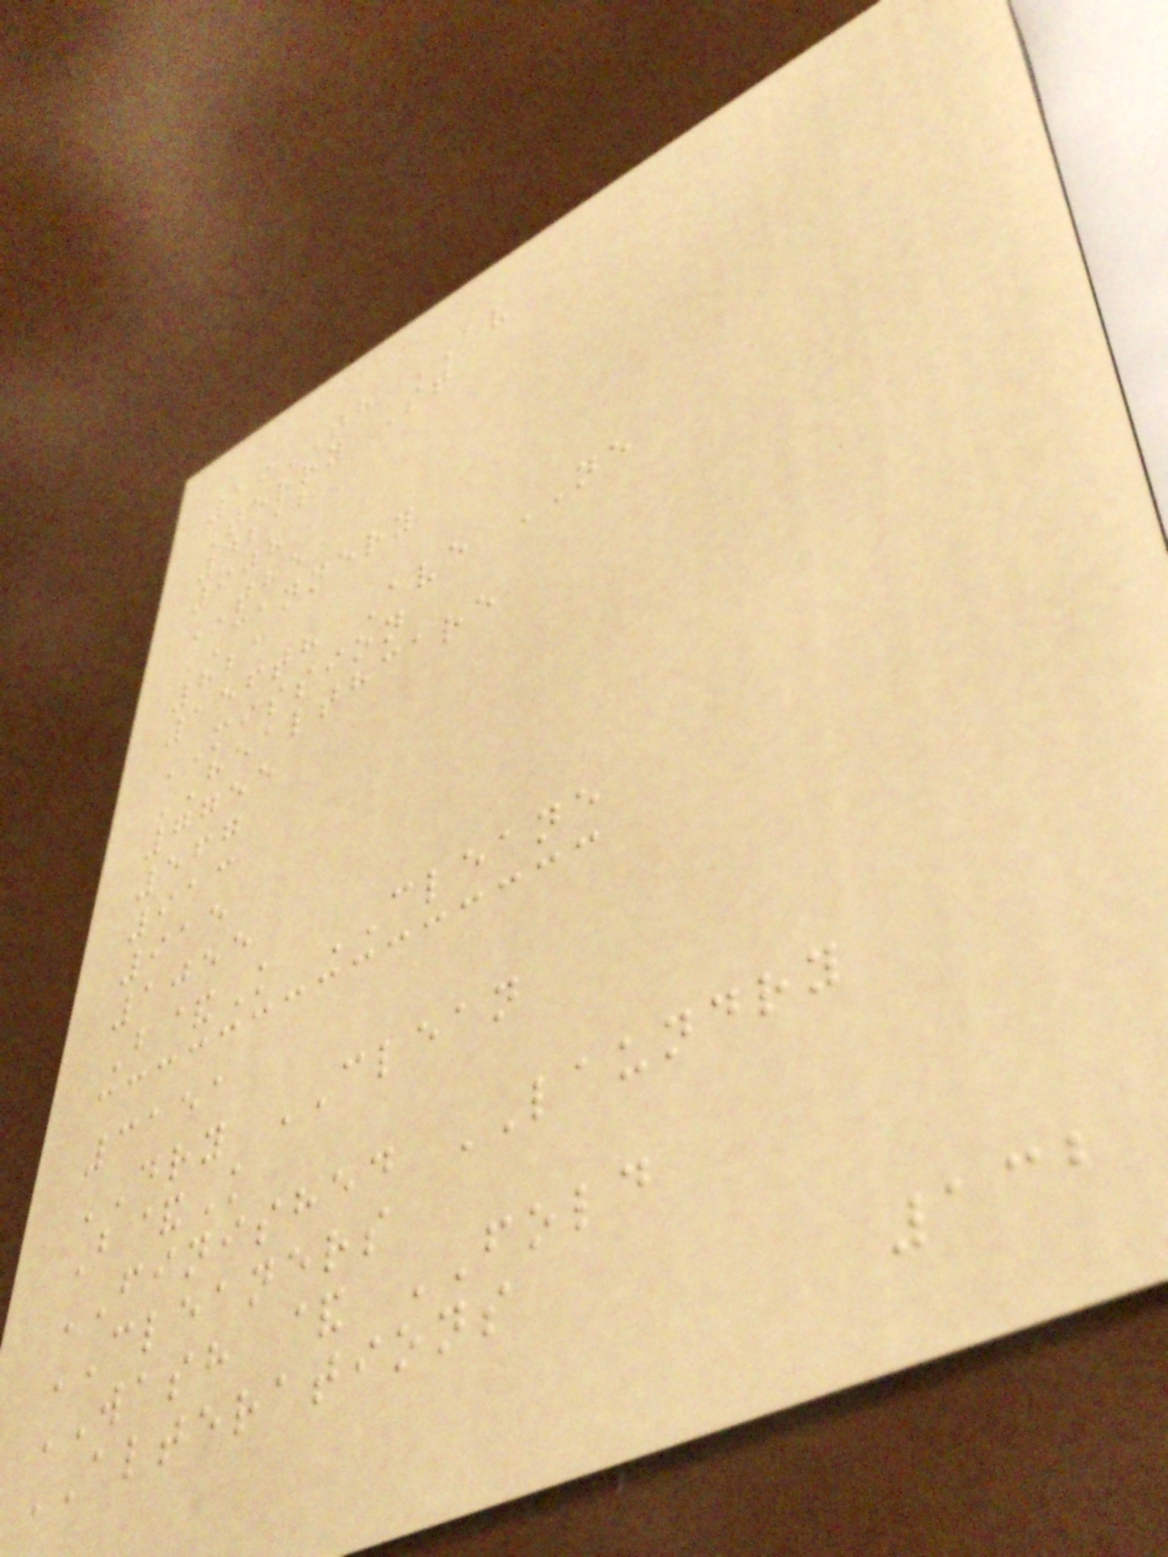19TH AV
Terry St
4212
908
THE
CANNERY
823
156th Ave NE
MISSION
HEALTHCARE
7755
567
913
915
1055
B&K CLEANE
3151
DRY CLEAN
B&K
FINISHED LAUNDRY
CLEANERS
WASH & FOLD
ALTERATIONS
132
